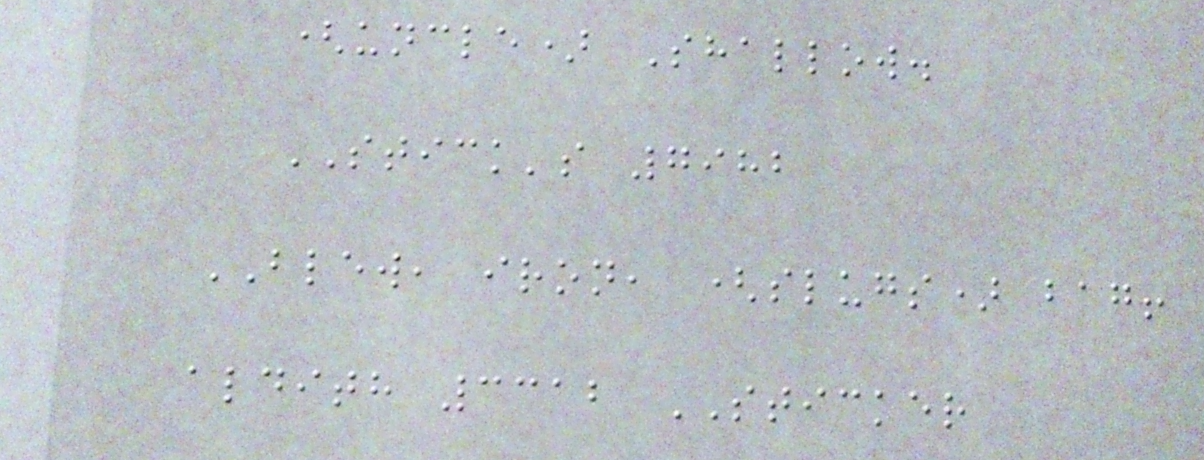(uncle) Shallow.
STICK's 7982
BLEW, iron, (slugs) bag!
aldith 3312 STICKER
